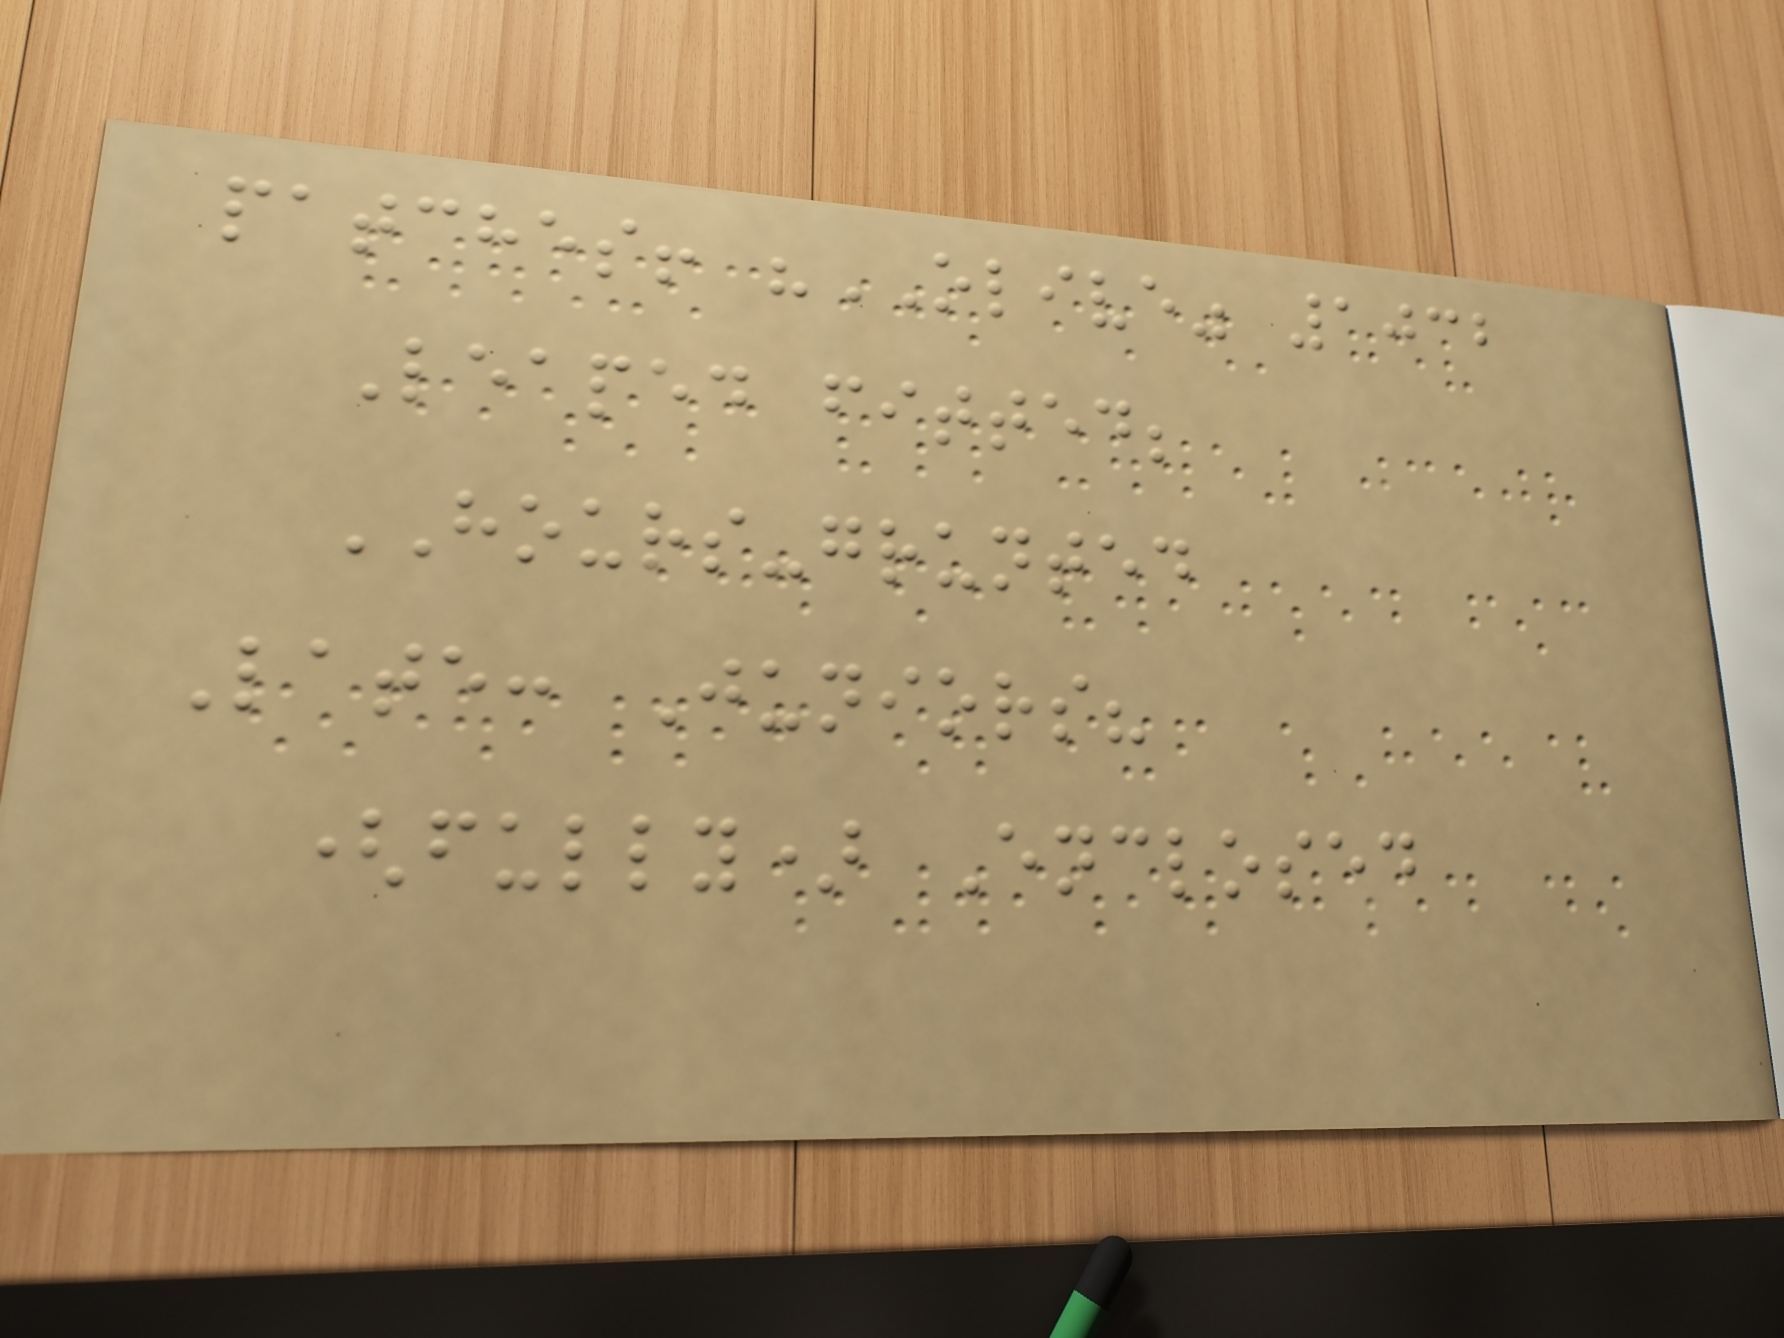patches! "OLIVE" 1032
Leaped fitted;
HOURS-grunted
Late: Juniors?
(fully) Enclosed
